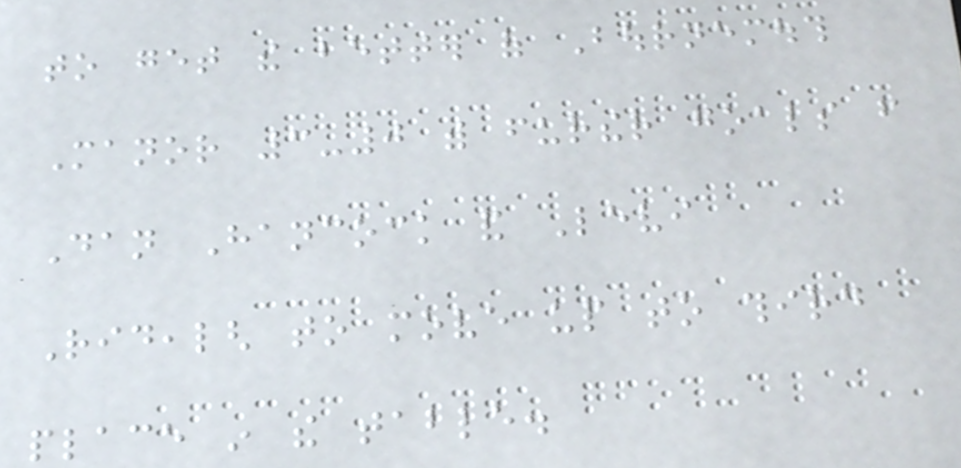to get the better of Bournemouth
Manor 3-0 with further goals from
Dan Hancock and Levi
Ridealgh to move up to third
place in the table.
